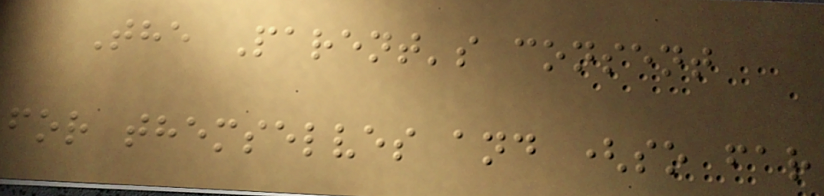The Parent's consent
for themselves and (so far
